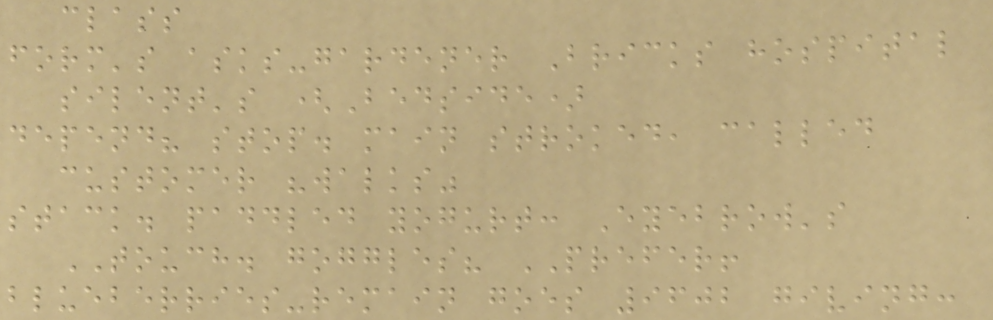class
form's asks-gardener Bricks hospital
silent's (Bedside)
depend? stop. main stroked, called
customer "walks"
stack. paddled yogurt: Eyebrow's
TOUCH. goggles? PREFER!
blueberries-remain goes 9602 giving:
